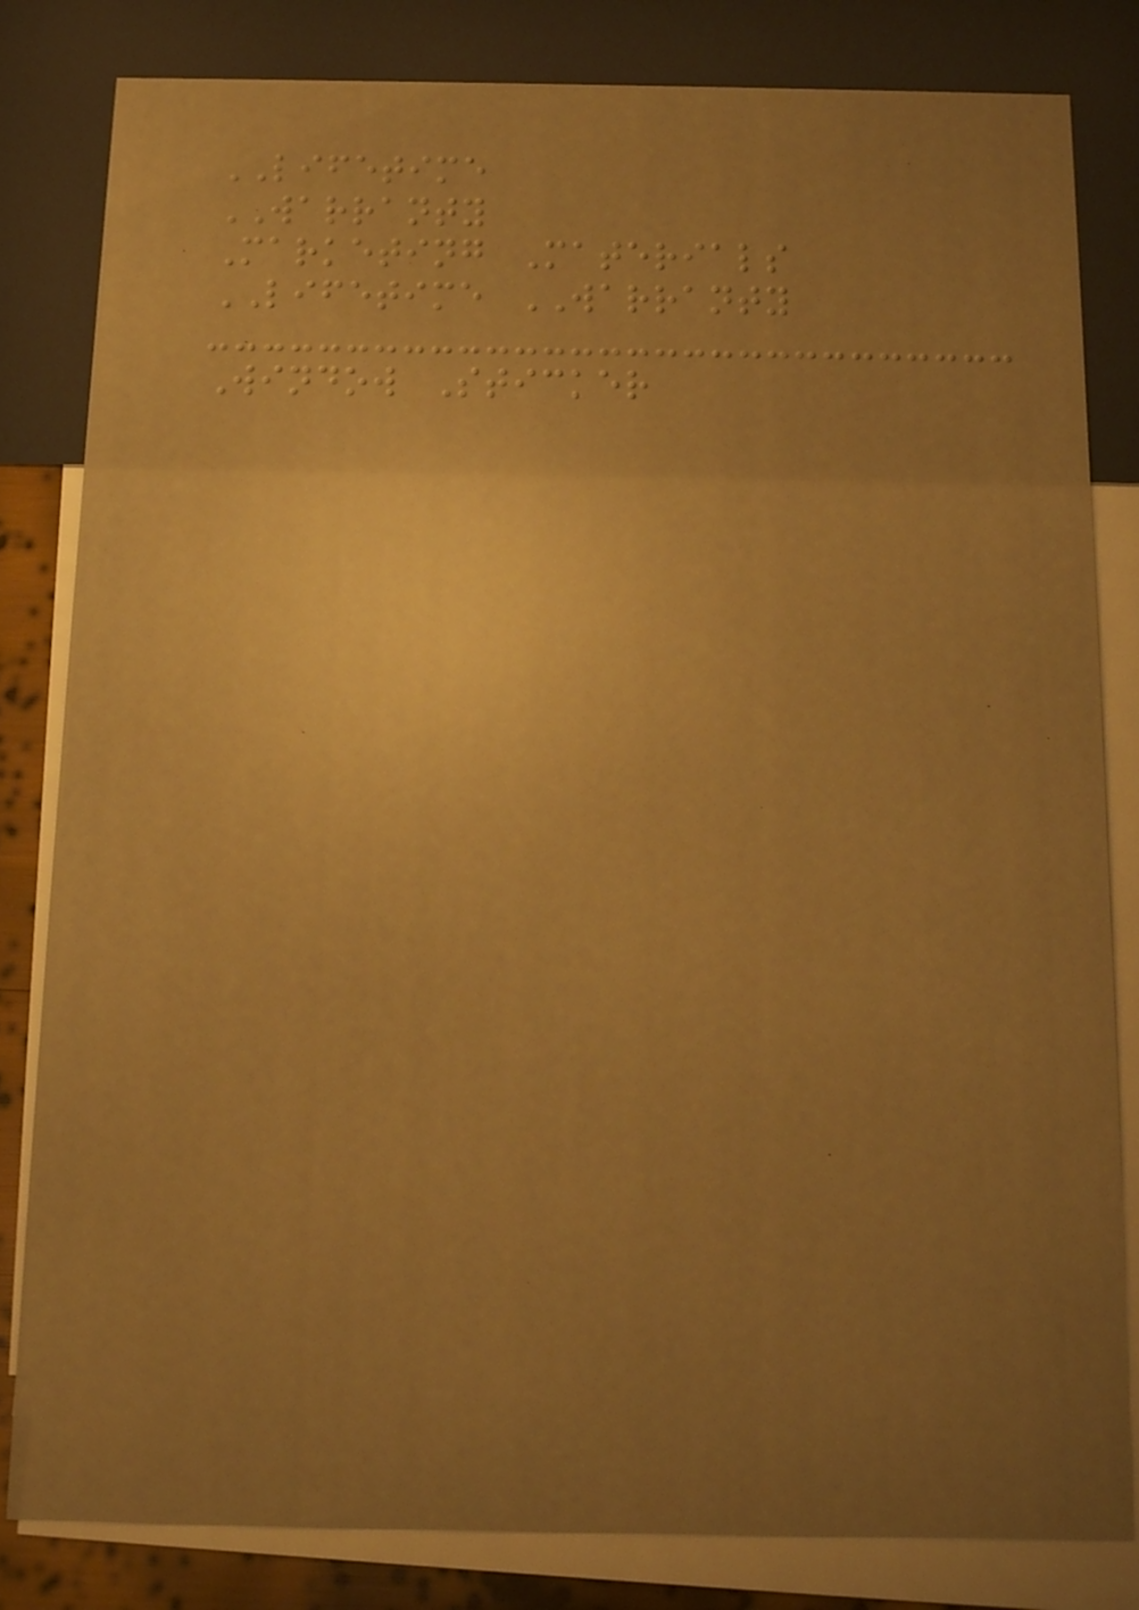LIFETIME
WARRANTY
Marketing Materials
LIFETIME WARRANTY
Window Sticker
